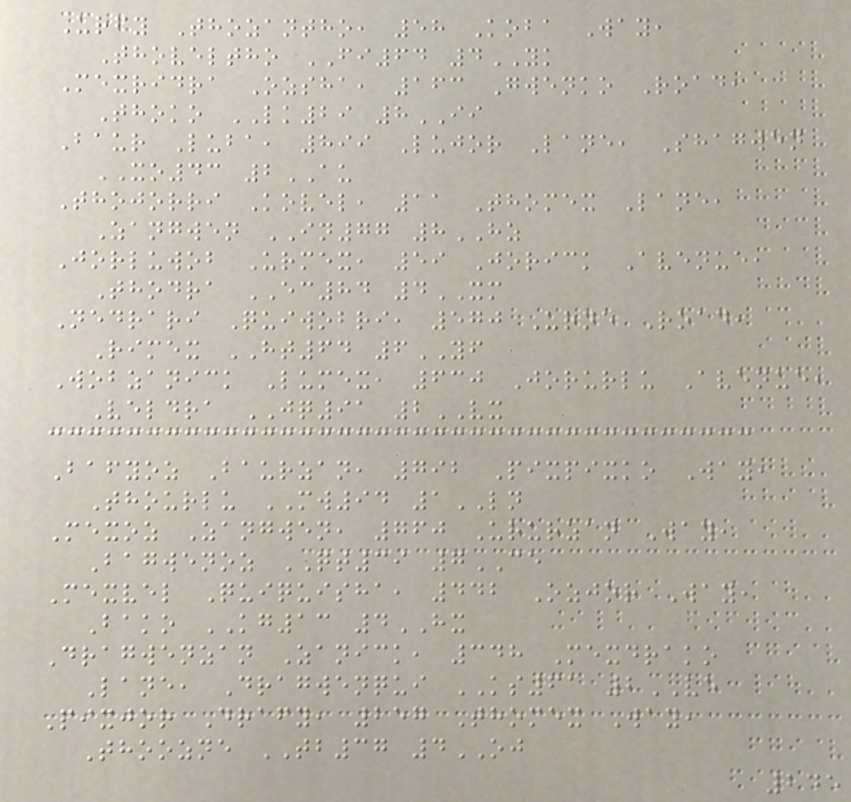Urfy Thozantho, 58 Koba Way,
Thoveltho FI64 4YK
Mexridra Ozsha, 163 Gwenko Road,
Thoko LK29 8II
Baur Luba, 899 Lujor Lane, Shagwen
XO43 2AU
Thojorri Kovel, 11 Thomex Lane,
Zangwen IN77 8HZ
Jorluwob Urmex, 59 Jorick Avenue,
Thodra EC84 4XM
Nedrari Quiwobri, 570 Urne Road,
Rimex HT64 6YF
Wobzanick Lumex, 630 Jorurlu Avenue,
Veldra JQ91 2VX
Bafyoz Baurzan, 792 Pixpixko Way,
Thourlu MW94 1LN
Mexoz Zangwen, 760 Ururzan Way,
Bagwenoz QT39 7CE
Mexvel Quiquisha, 442 Ozjor Way,
Bako KG13 4HX
Dragwenzan Zanick, 348 Mexdrako
Lane, Dragwenqui KS61 2VE
Pixjor Drafy, 257 Thomex Way,
Thoozne TB37 4OJ
245
